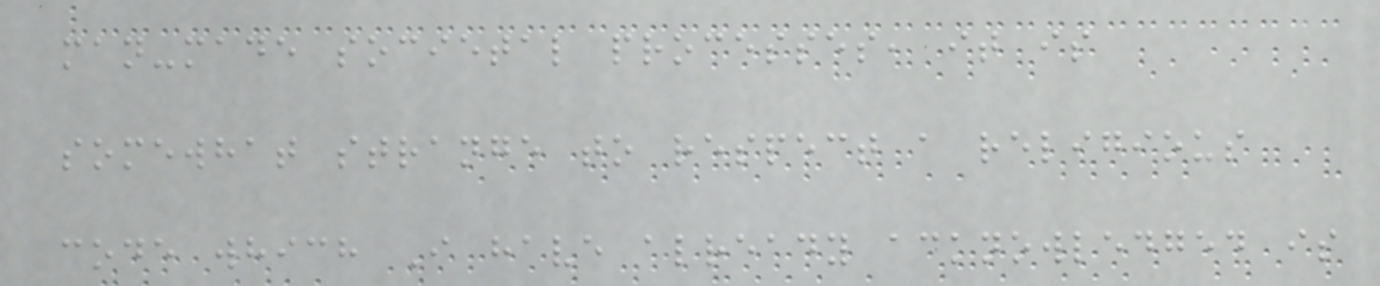man-made societal processes, it is
somewhat strange to respect a religious
code which I have already acknowledged is
